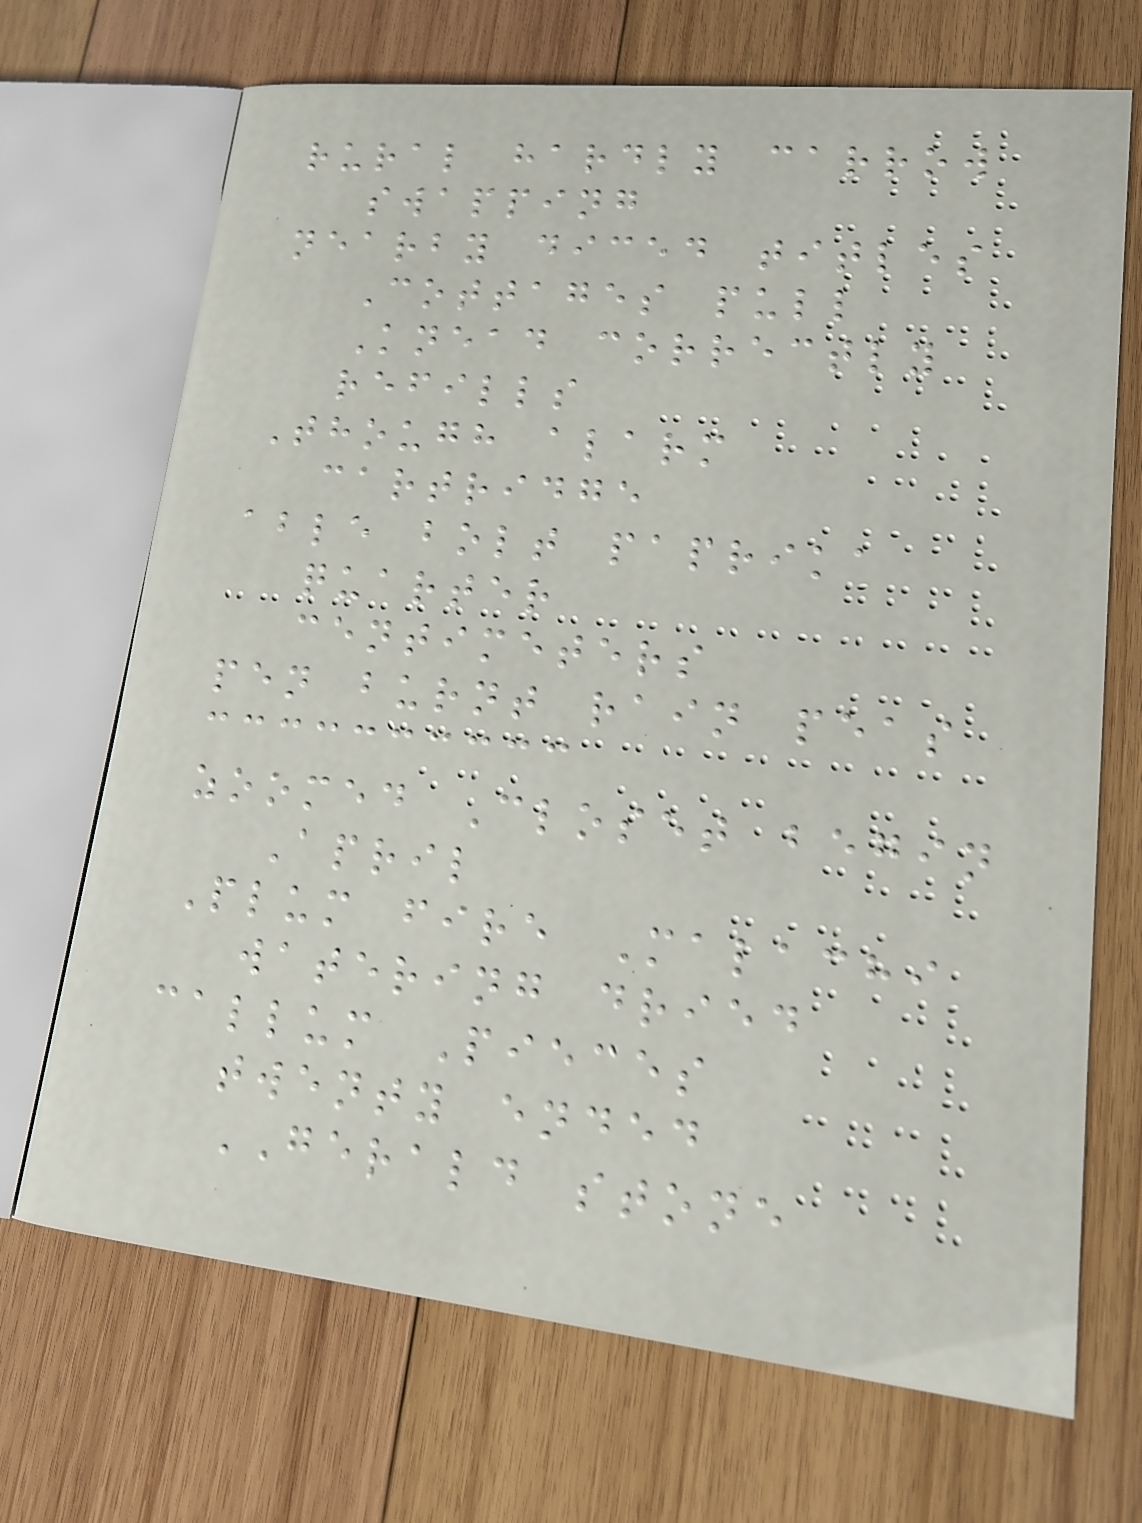rural hardly carrow
swapping
nearby diced titles
Cottages pull
Knead correctly
refills
Though alarm
cartridge
able bolt paprika
quarter
centimeters
pen burnt rain peas
zoomed Closet begin
April
Plum fire Malachi
watering dried
callum Pieces
twenty ended
GERALD stone
